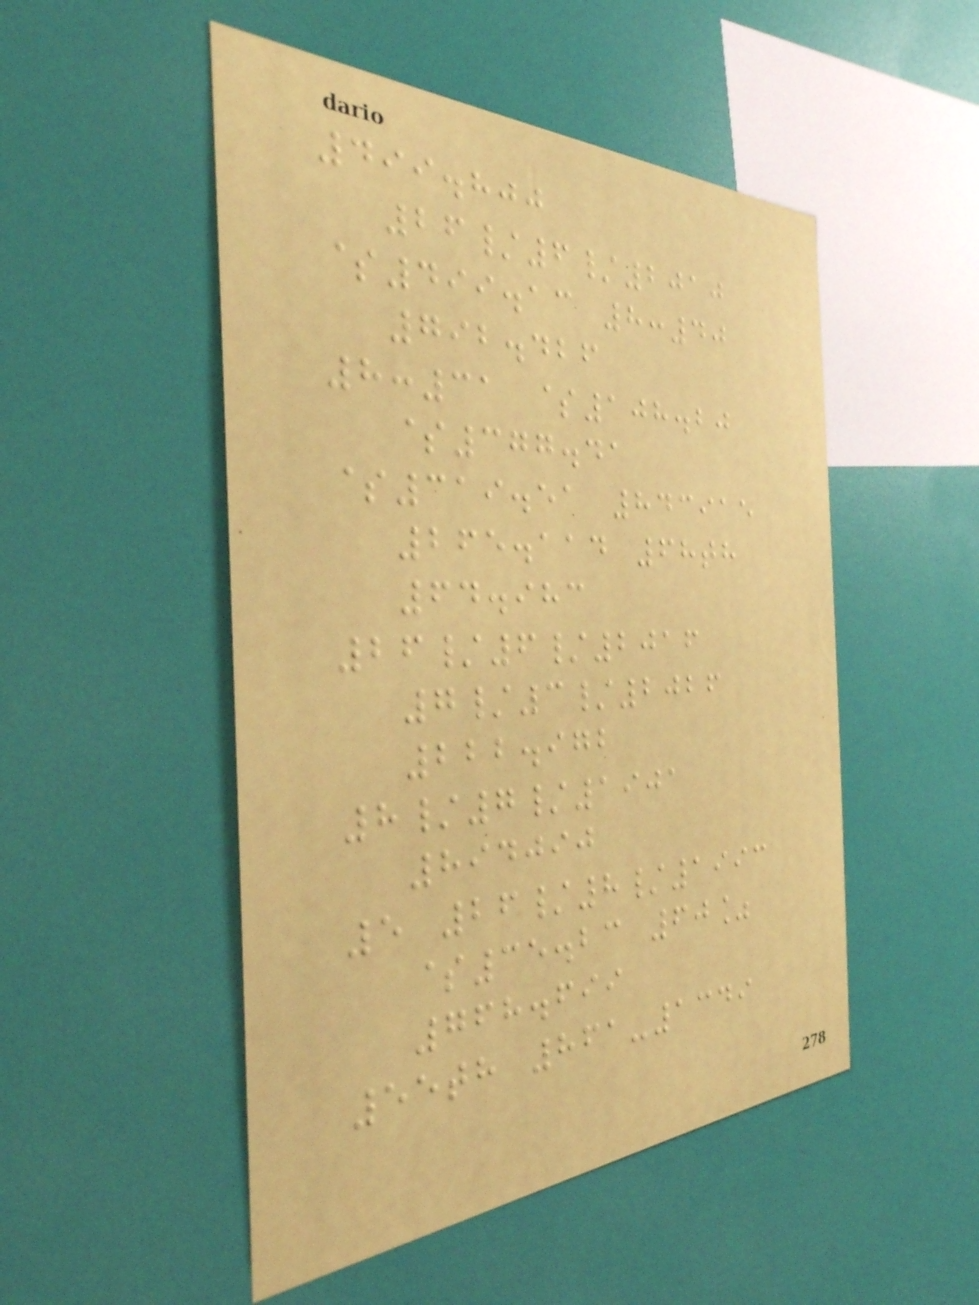499.800
26/6/2010
$499.13 8:40
792.426
8:31 $108.20
$377.41
$319.51 843915
265.114 68th
64.983
26/6/2016
7/3/2026
222.972
8/7/1901
894090
5 26/8/1993
$35.23 60%
768.699
55th 861-1349
